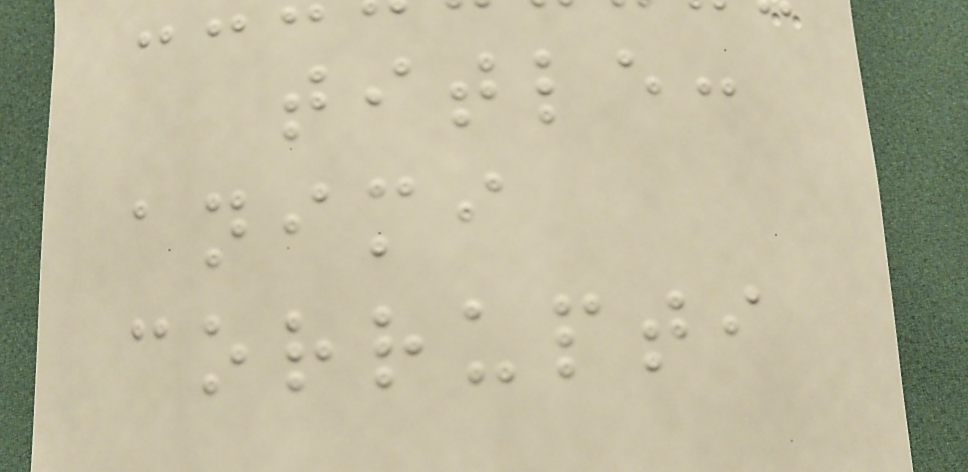title:
animi
corrupti
